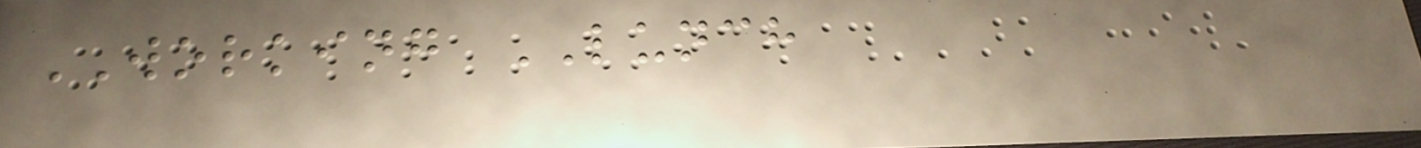WORKING LUNCH
